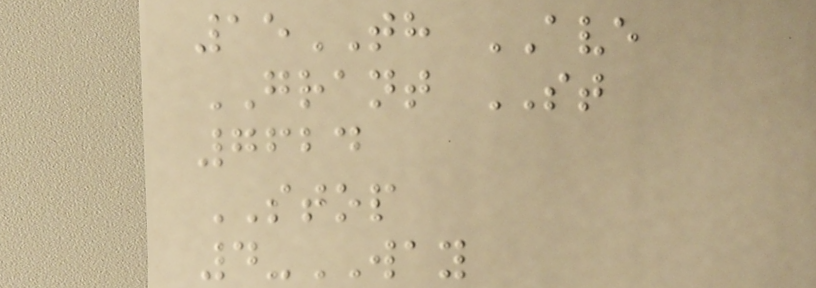15TH AVE
GRANT ST
7624
STOP
4-WAY
